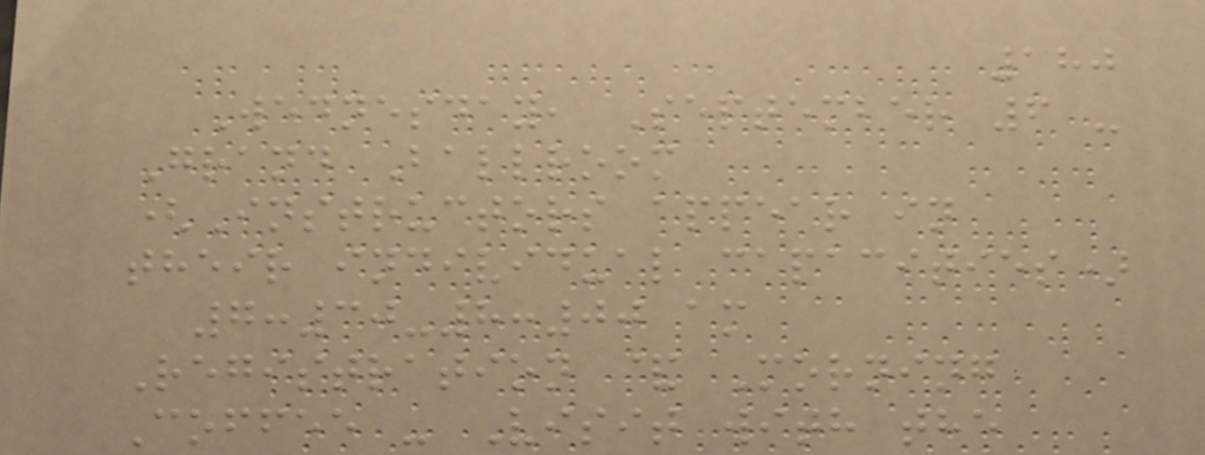180
Wednesday, September 6 -
Grand Ballroom
(Instructors appear in
their individual capacities)
7:30-8:00 am
Registration & Morning
Coffee - Visit with the
